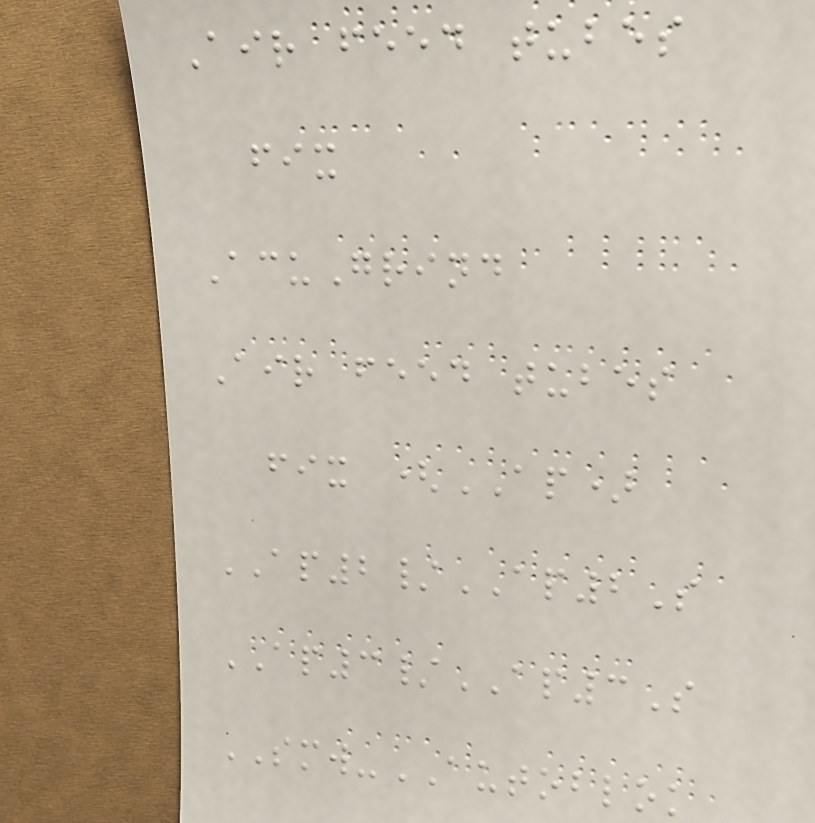Air feed tubes
fix
AcuGrind
Air feed tubes
fix (AP)
AP2/AP2S
AP3/AP3S
SMW-AUTOBLOK
